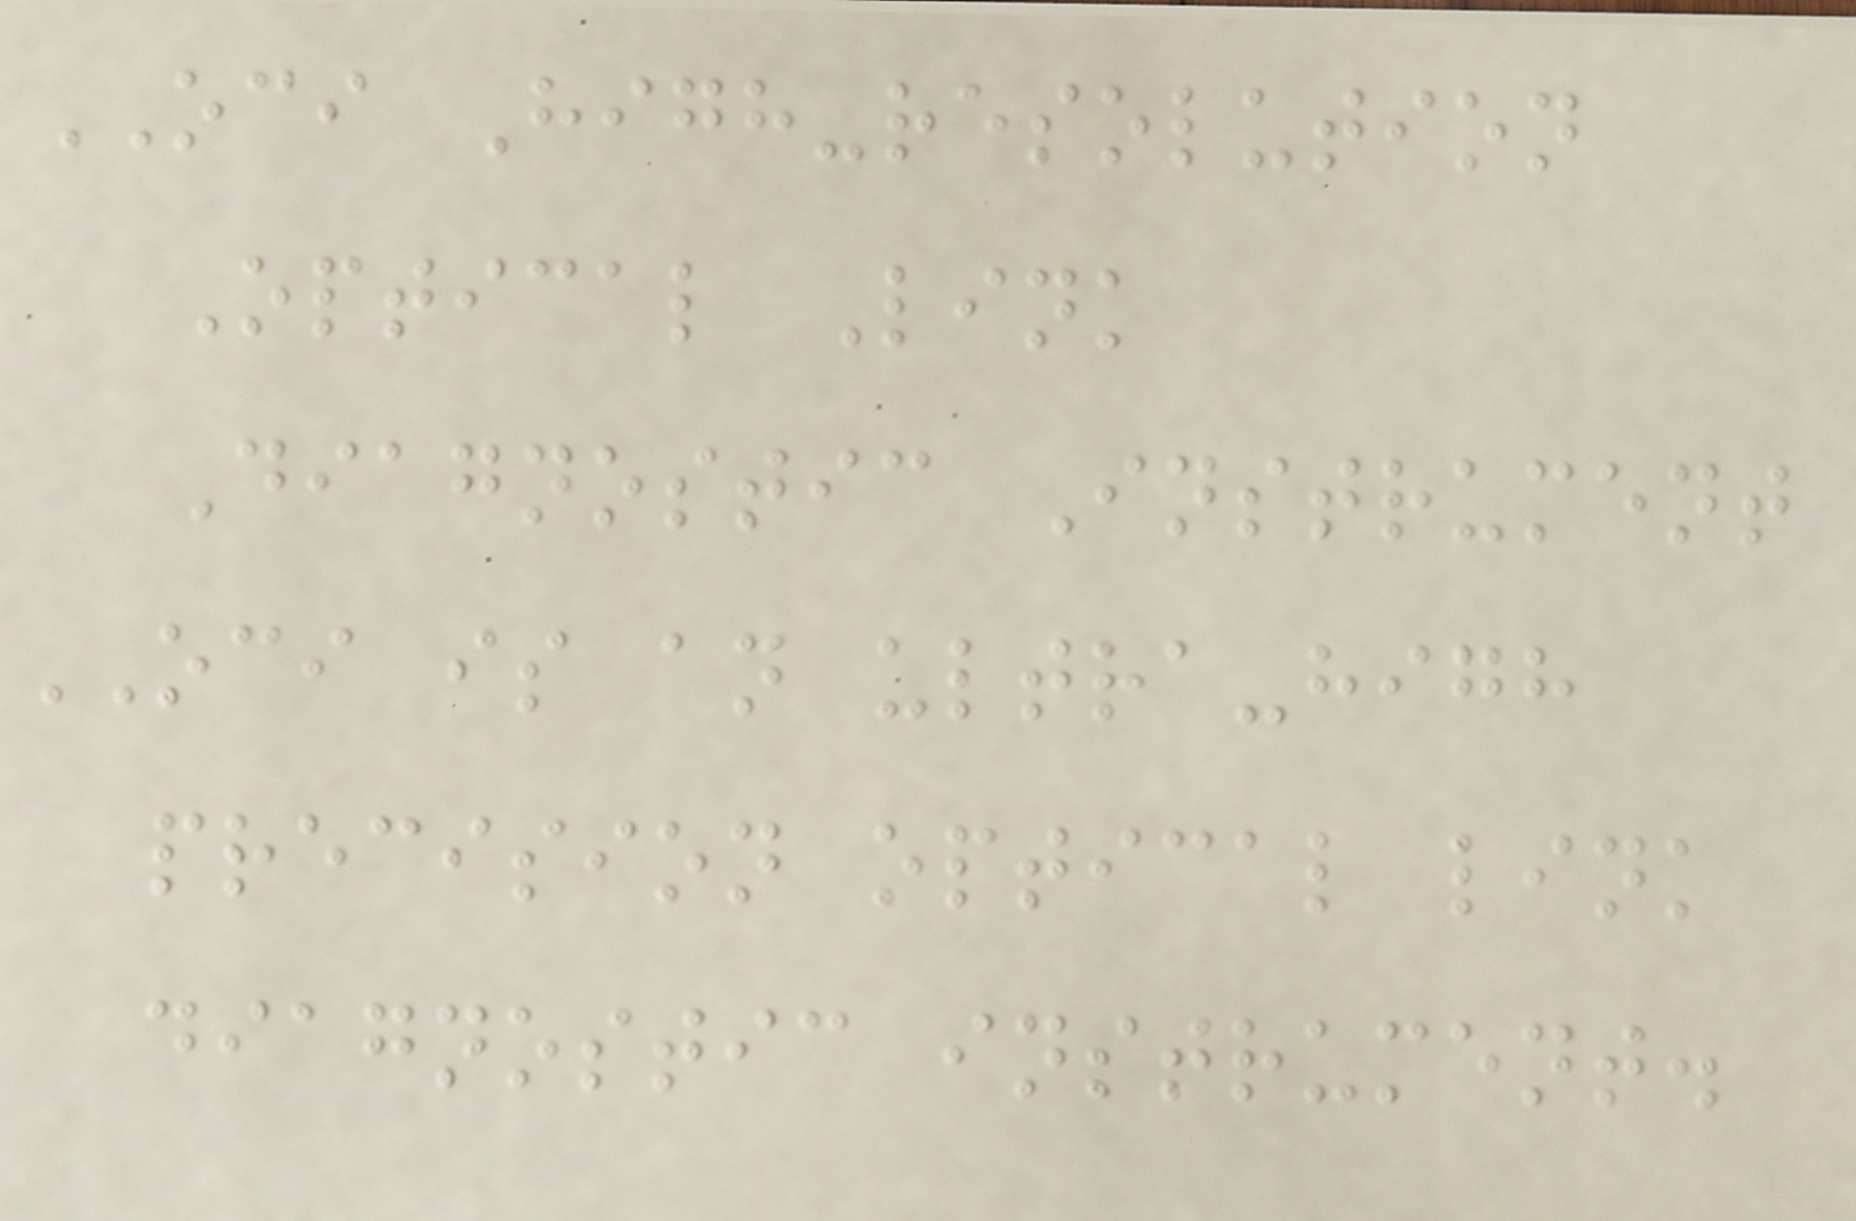OCI High-resolution
Optical Link
Diagnostic Instrument
OCI is an ultra-high
precision optical link
diagnostic instrument.
